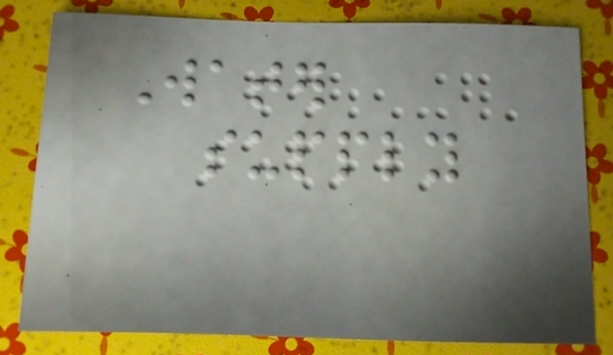Water
supply
